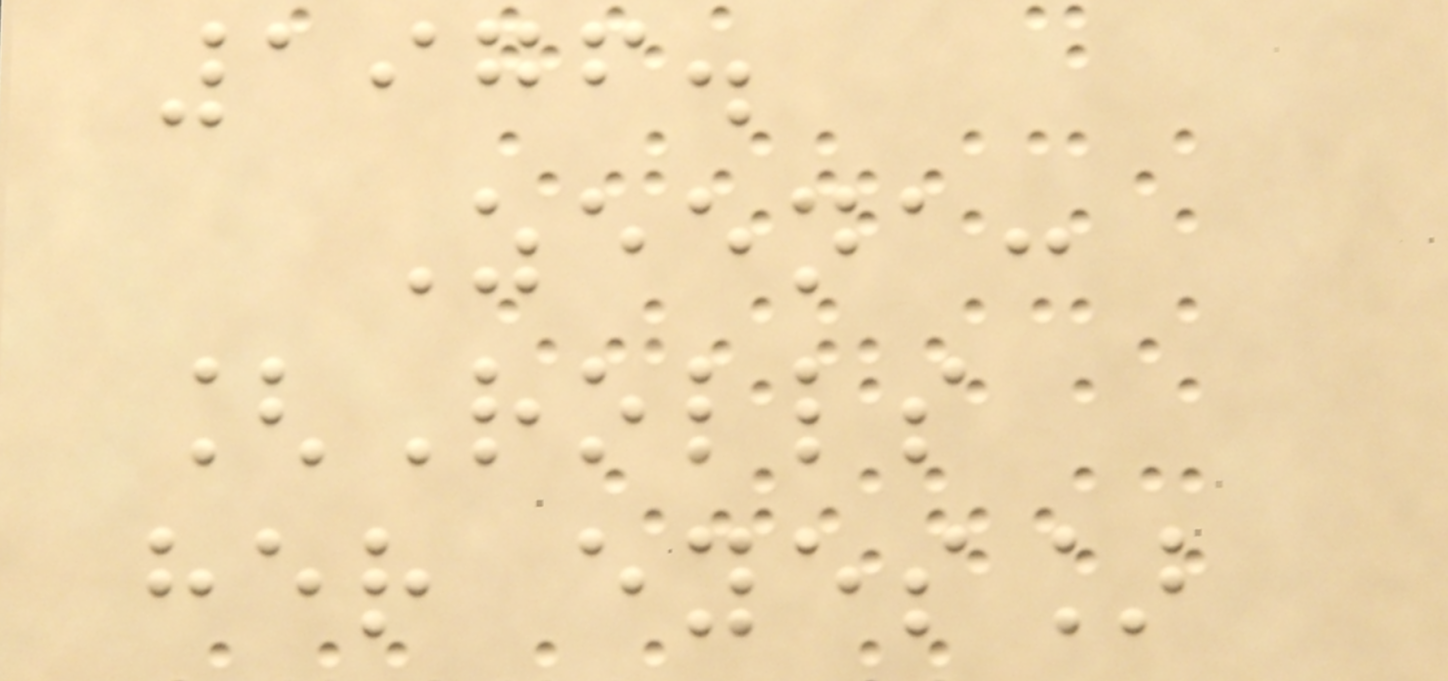1976.
Zeena:
[Rolls
her eyes]
